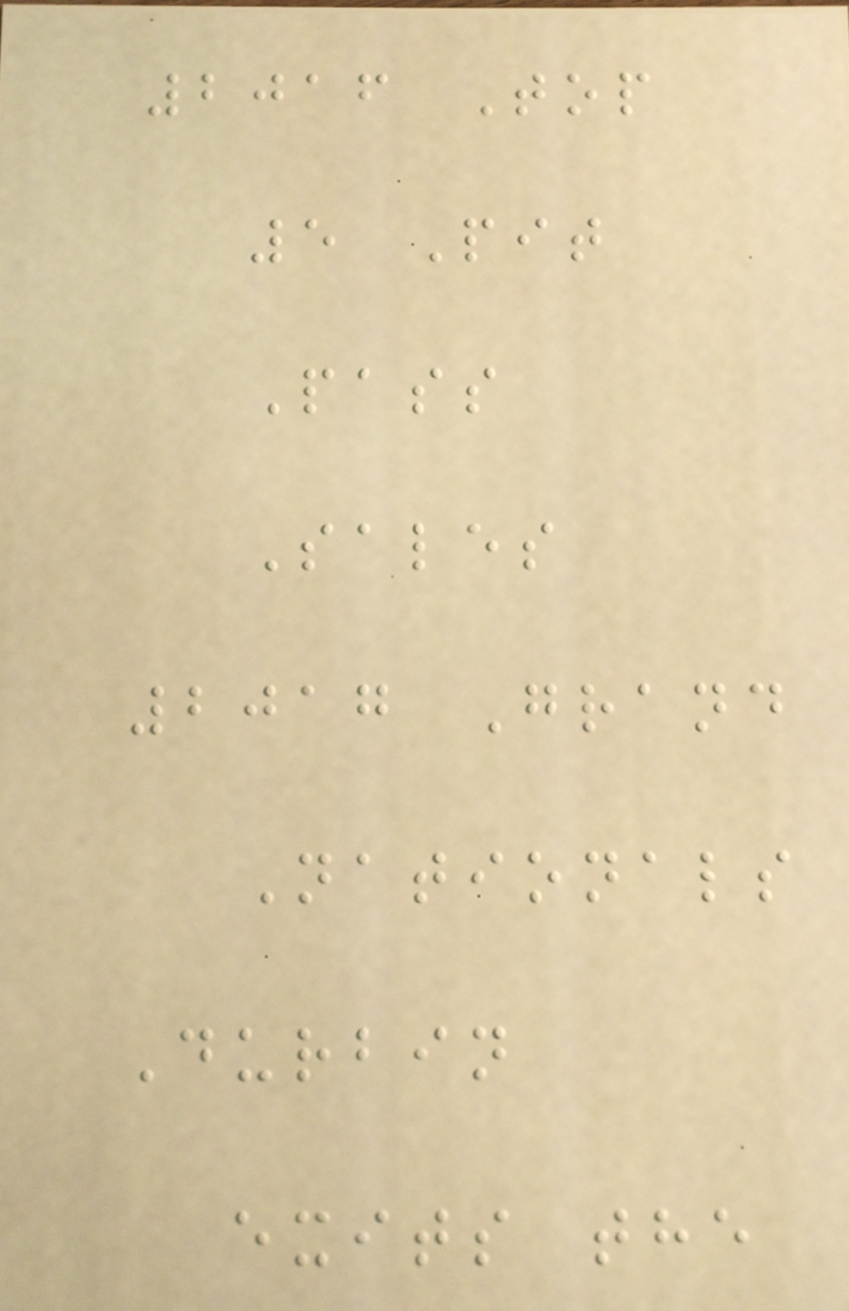2016 Top
5 Pit
Pass
Sales
2017 Grand
Nationals
Durbin
exits the
